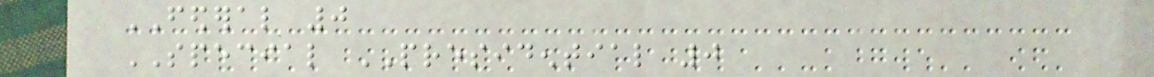FEDERAL 0
SPECIAL PRESIDENTIAL 0
